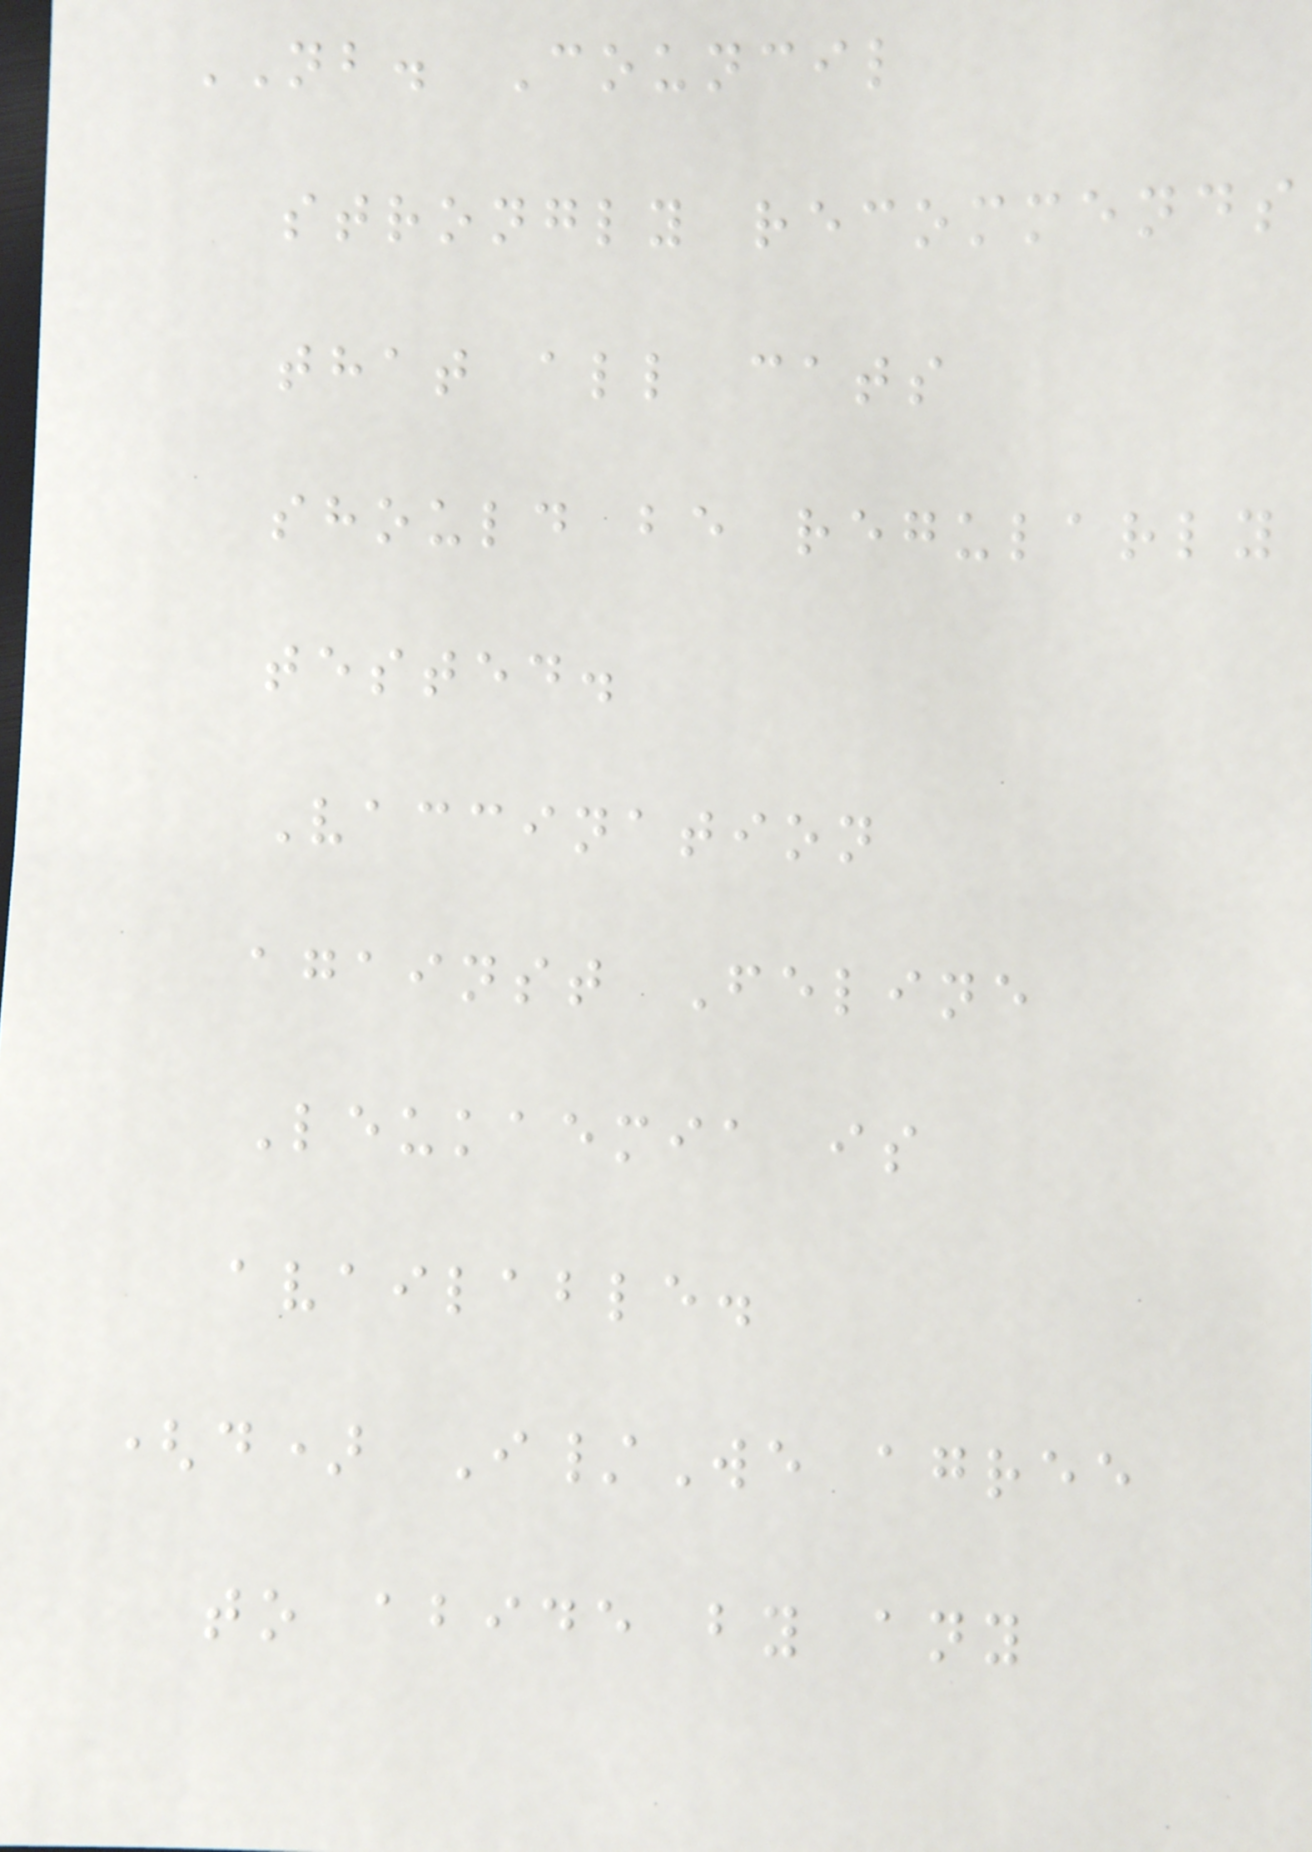NB. Council
strongly recommends
that all cats
should be regularly
tested.
Vaccination
against Feline
Leukaemia is
available.
(d) I/We agree
to abide by any
